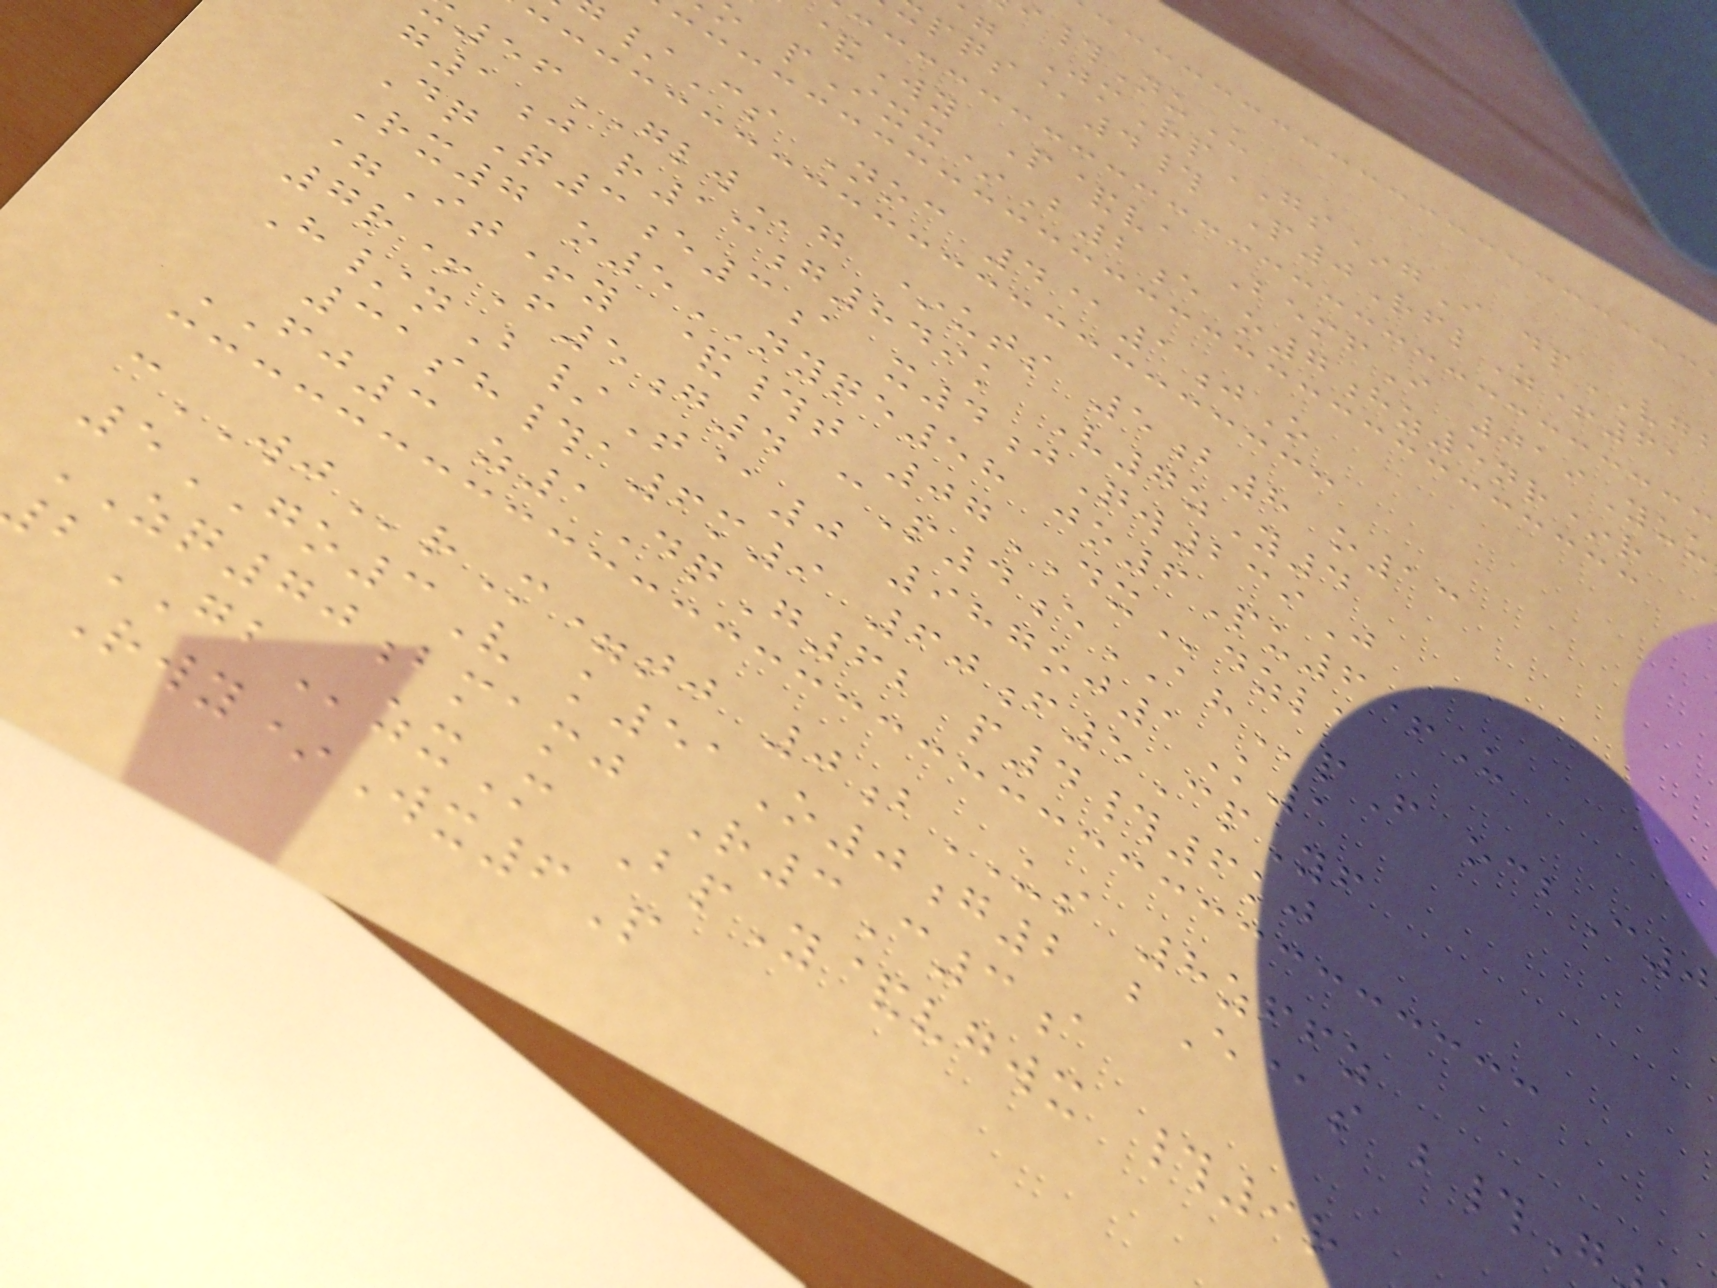#NuU
JmRpGS*gI dpVG
pqs@4# P0RflZ+61
&Wy P&va BemfI 019Yuu
pIxx*B2e o7hz5nr*r
/Cs Noc 4@1jO
56GLWg *uts 5b8 o13
g1j r13g849k V7zY4
DqQ3e3a x4jQw239J
Rx7 o5NYQE58 jo6Pu6+U
=It+y &#t 07DXdzla
7r+F5g4 cP4eAHpF ocbC0
H/nB/T@0 987oj1K1
31sh#a6m9 60f5CpYf
FJ3 z1DqG62 p4#6kj
cWJrM=tj 0bUS 8zffz
5GO3V k51O0g2 bE@s b#G
ZQ70bmamj R3C3a
GBzxM BpY&vgwx #9r
Rwy*Wx6P
